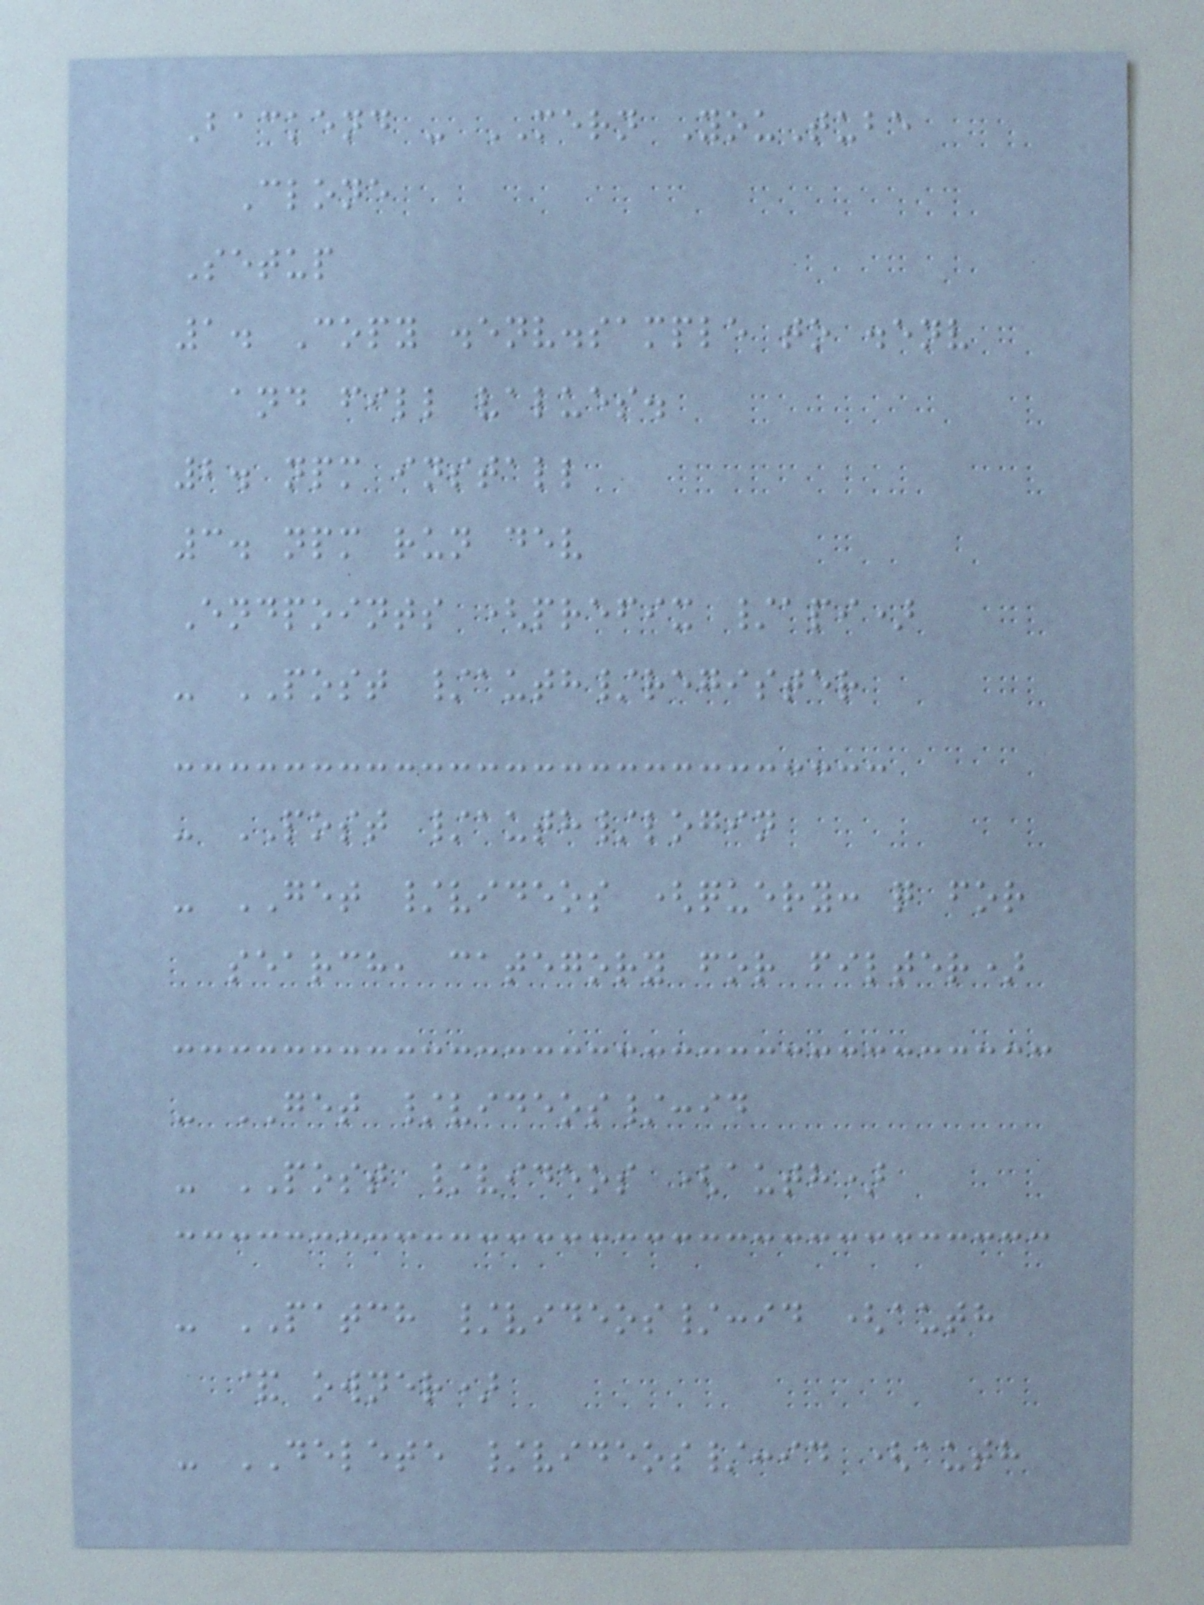Backend - MERN YouTube
Clone
Setup
1. Copy .env.sample to .env
and fill values.
2. npm install
3. npm run dev
Endpoints (prefix /api)
- POST /auth/register
- POST /auth/login
- GET /videos (query: q for
search, category for filter)
- GET /videos/:id
- POST /videos (auth)
- PATCH /videos/:id (auth
& owner)
- DELETE /videos/:id (auth
